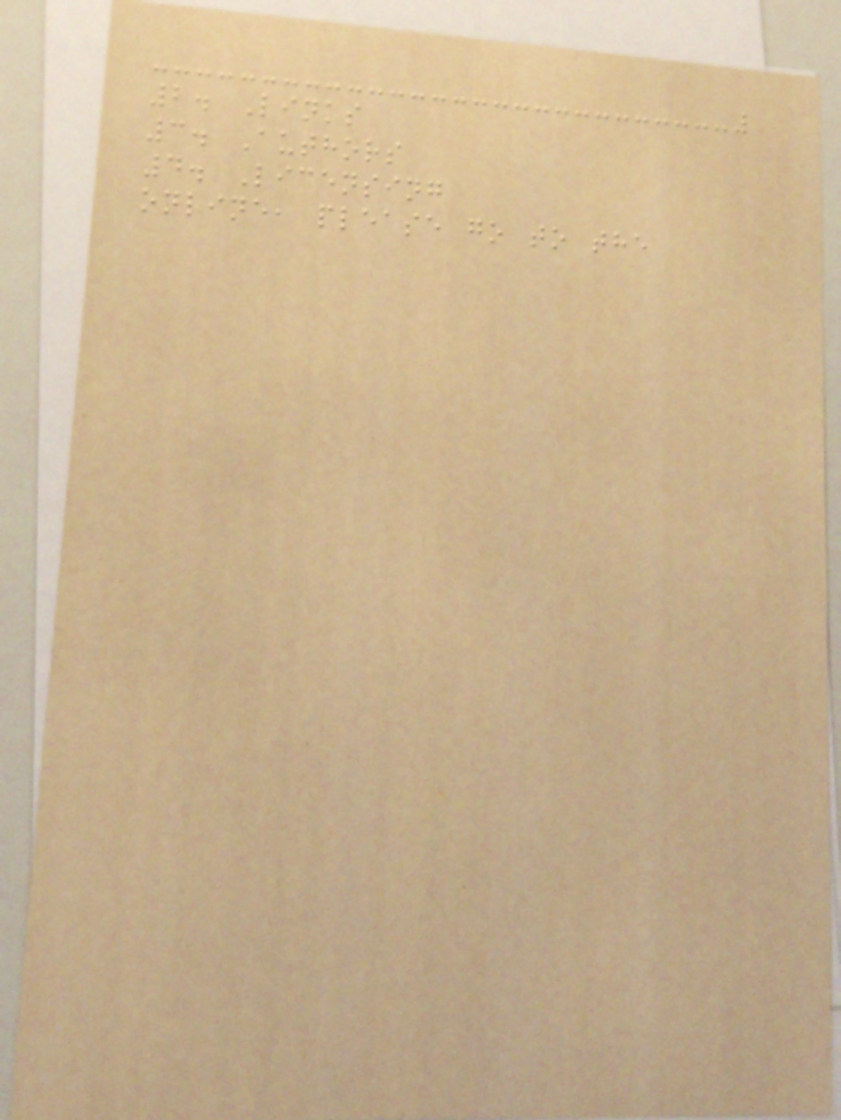2. Links
3. Authors
4. Licensing
online, please go to the
